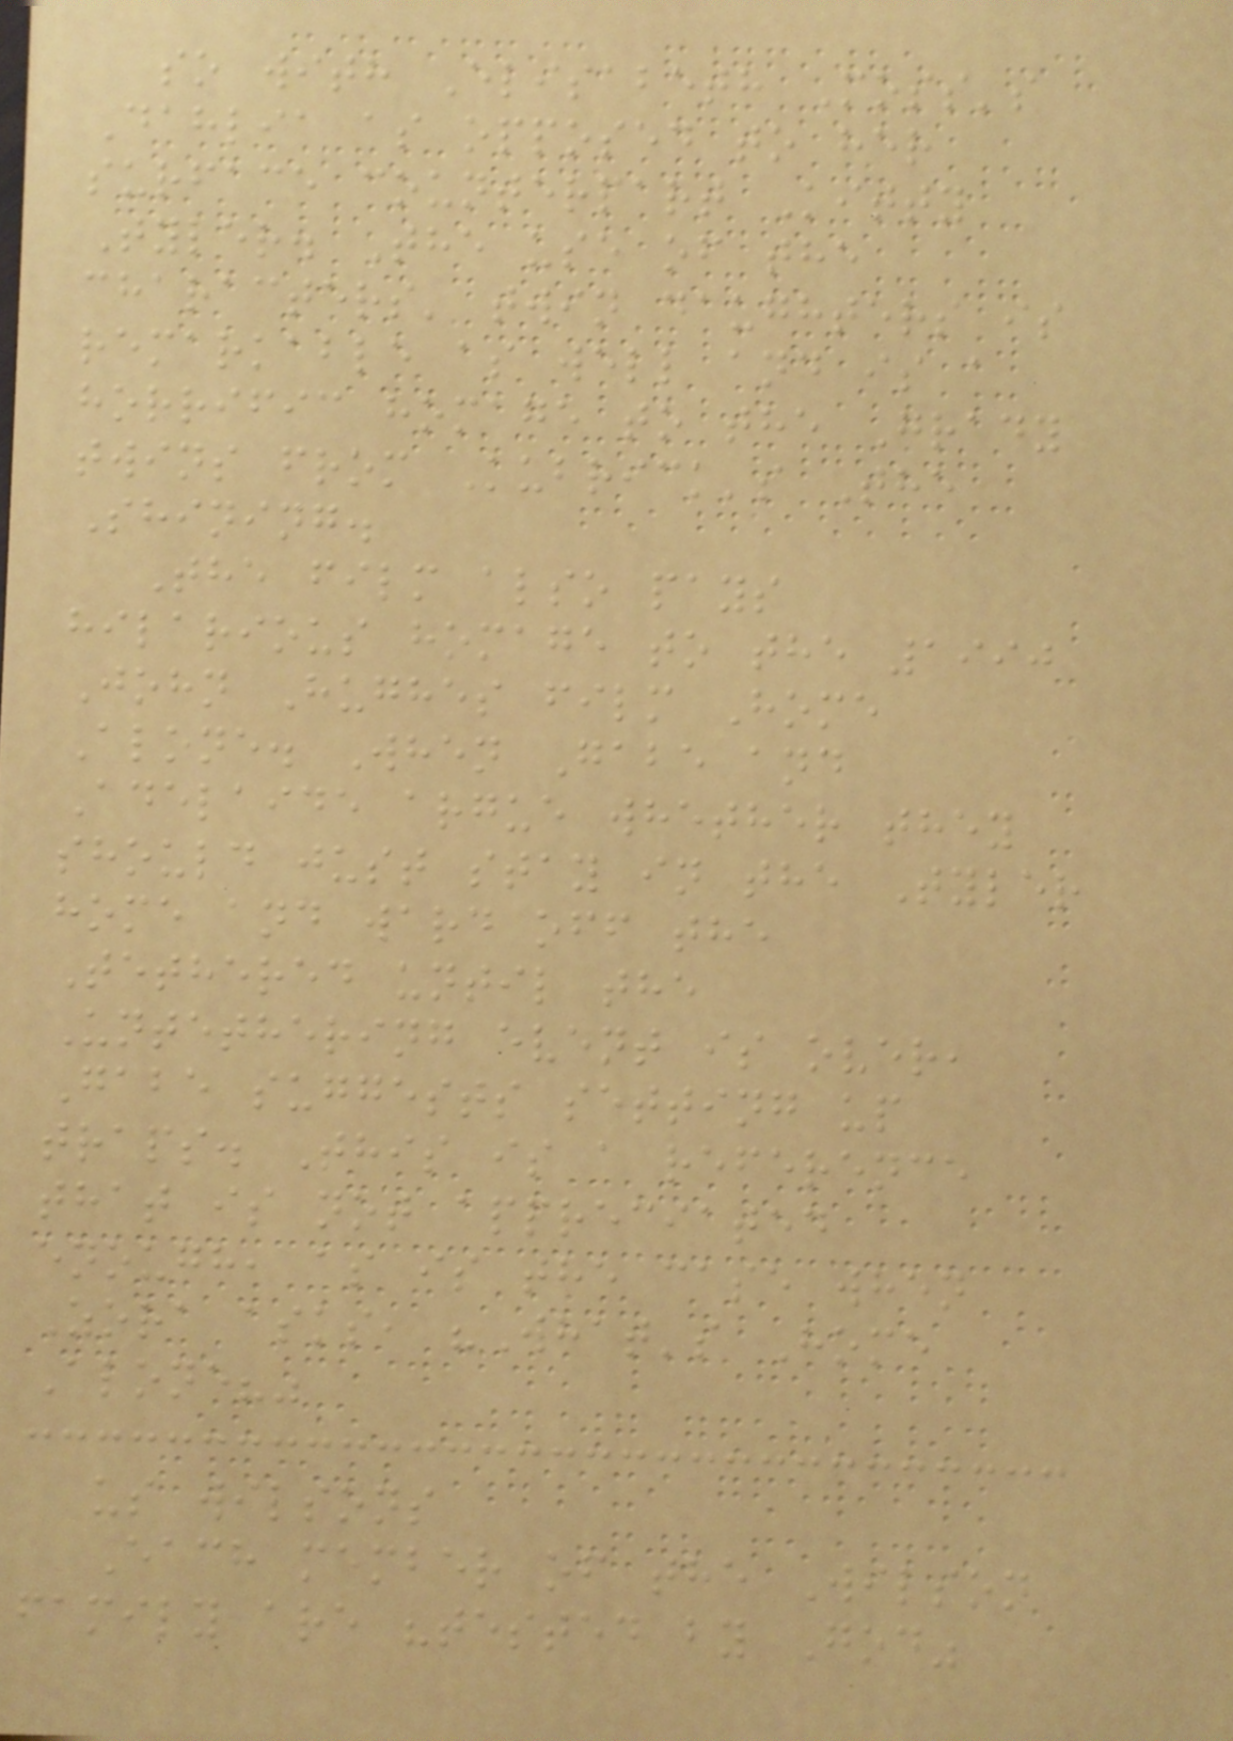so with Elisabeth Moss's
Dahlia as opposed to her
surface counterpart Kitty
Tyler. The use of the
characters' twin daughters is
remarkable as well and is a
horrific homage to the Grady
twins from Kubrick's The
Shining.
The film also pays
hilarious homage to the 1990
John Hughes film Home
Alone. When Gabe and
Adelaide argue whether they
should just stay in the Tyler
home and ward off the
Tethered until the
Untethering event is over,
Gabe suggests setting up
traps. This is a reference
that is not appreciated
enough, as is the case when
Zora asks, "What's Home
Alone?"
us wilsons
Each member of the Wilson
family are "tested by God"
